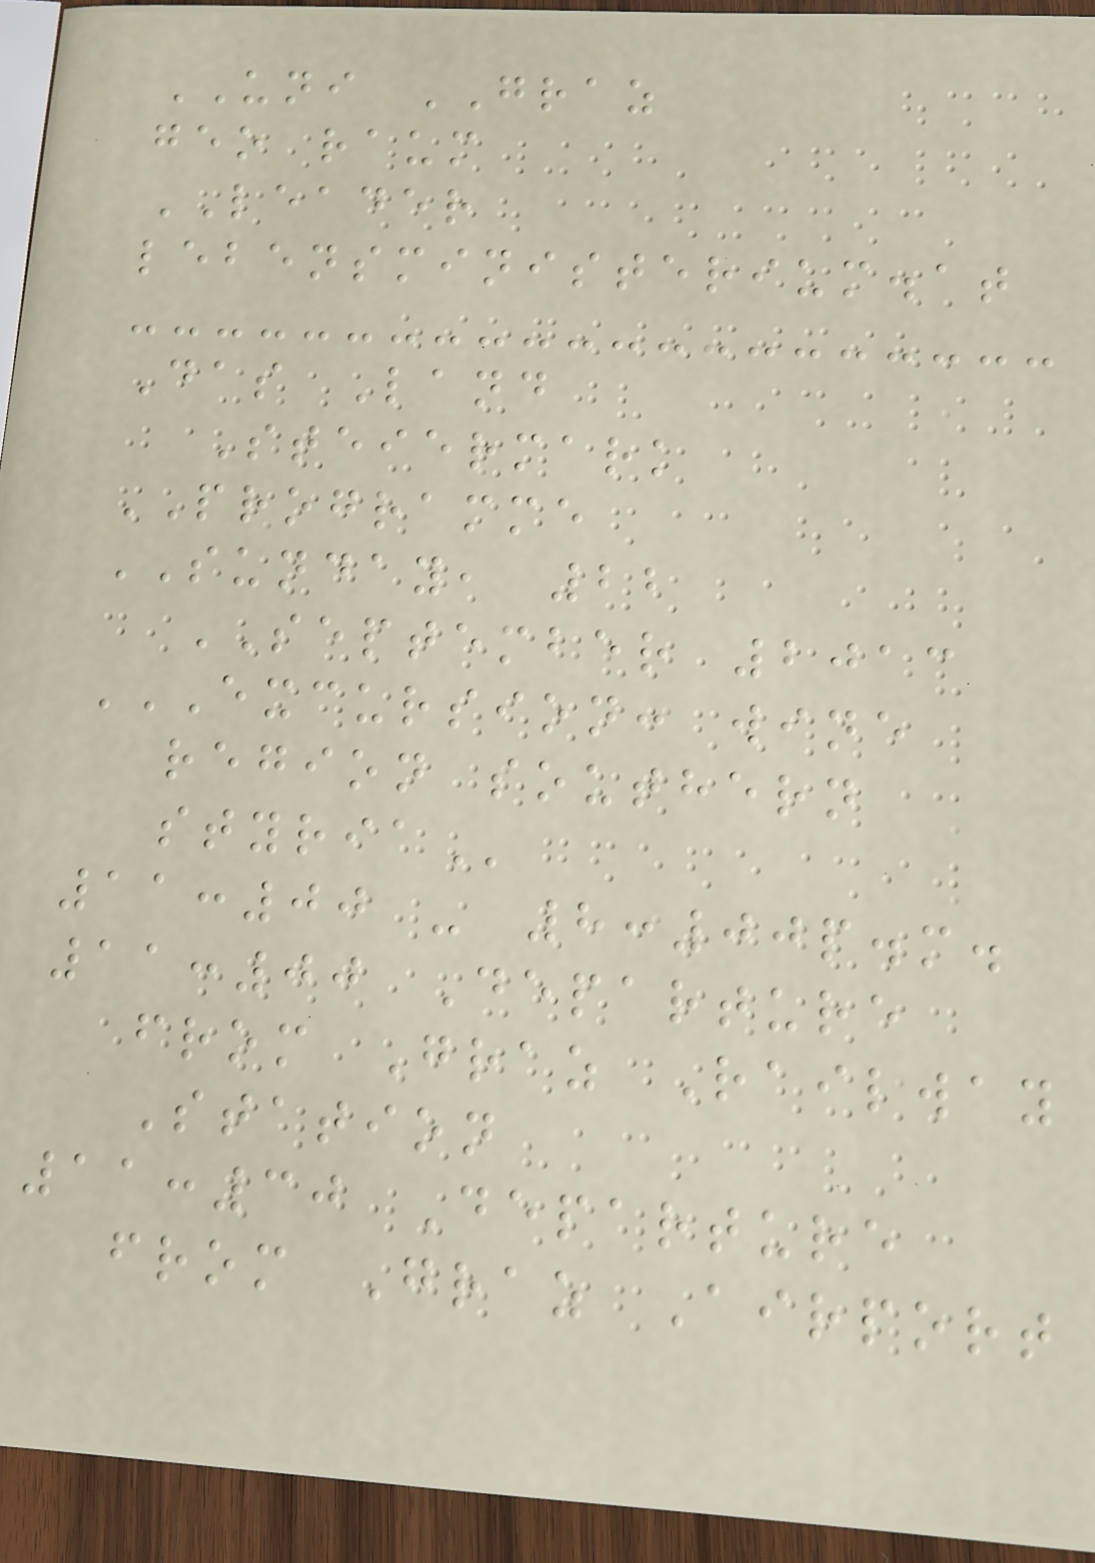UNI GRAZ
geo raum
LEADER
lebensministerium.at
Das Land
Steiermark
PROGRAMME
SUNDAY, 22
SEPTEMBER 2013
EXCURSION: WINE
REGION SOUTHERN
STYRIA
11:00 - 8:00p.m.
11:00 Departure
from Graz Railway
Station
11:30 Departure
from Graz Airport
